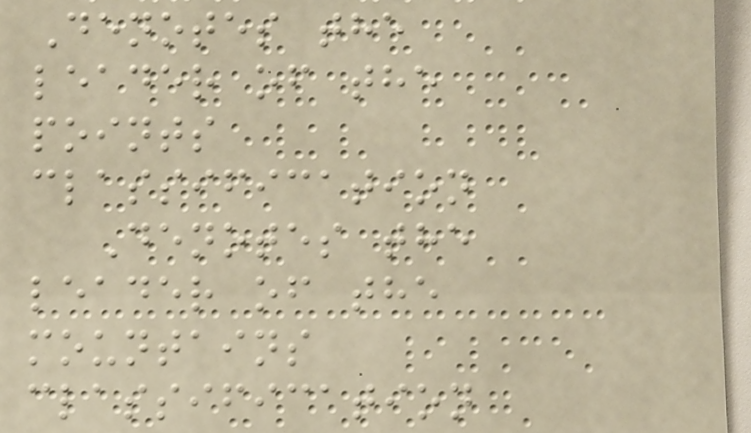Denotes the
leader of the
points
classification
Denotes the
leader of the
mountains
classification
